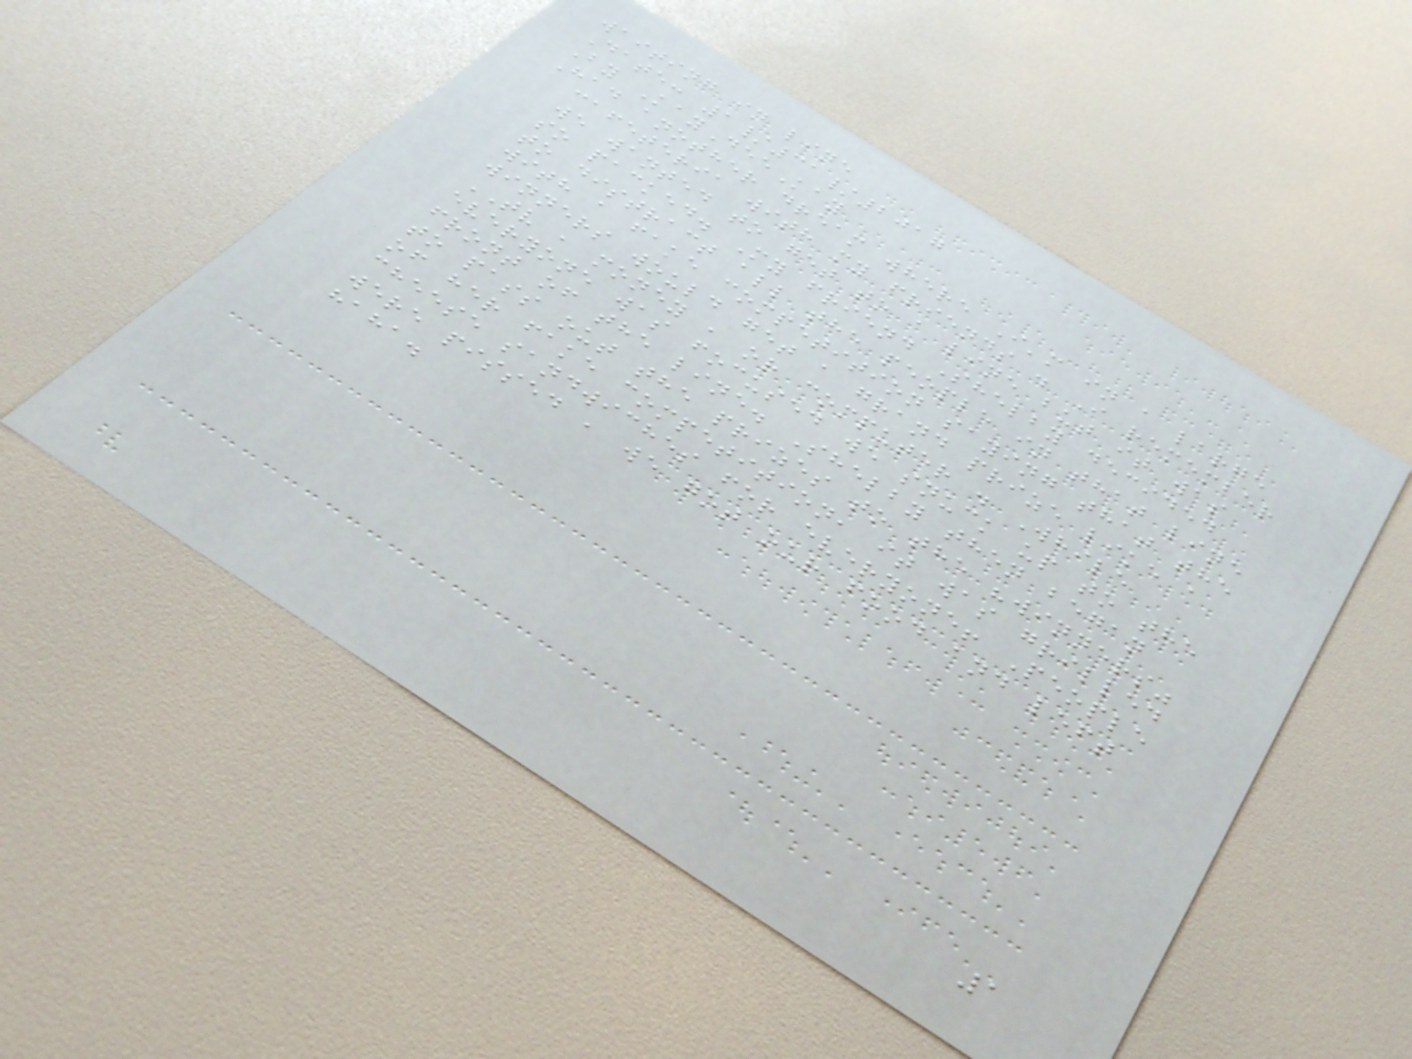waiting in line
Date: 1/31/2017
By KayDeeKay
Had another dream where I'm in a large
cafeteria with my friends . I remember
we wanted to get to a line but it was
so packed. My friend Shelby decided
to distract all the people in that line
with a fake competition saying that the
winners would get a grand prize like a
TV , money , or computer . While
everyone was focused we snuck up to the
front of the line. Shelby then began
to pass out the prizes to the "winners"
of her fake competition, it was grilled
cheese sandwiches for everyone! People
were pissed , we got our food and left
haha.
1
